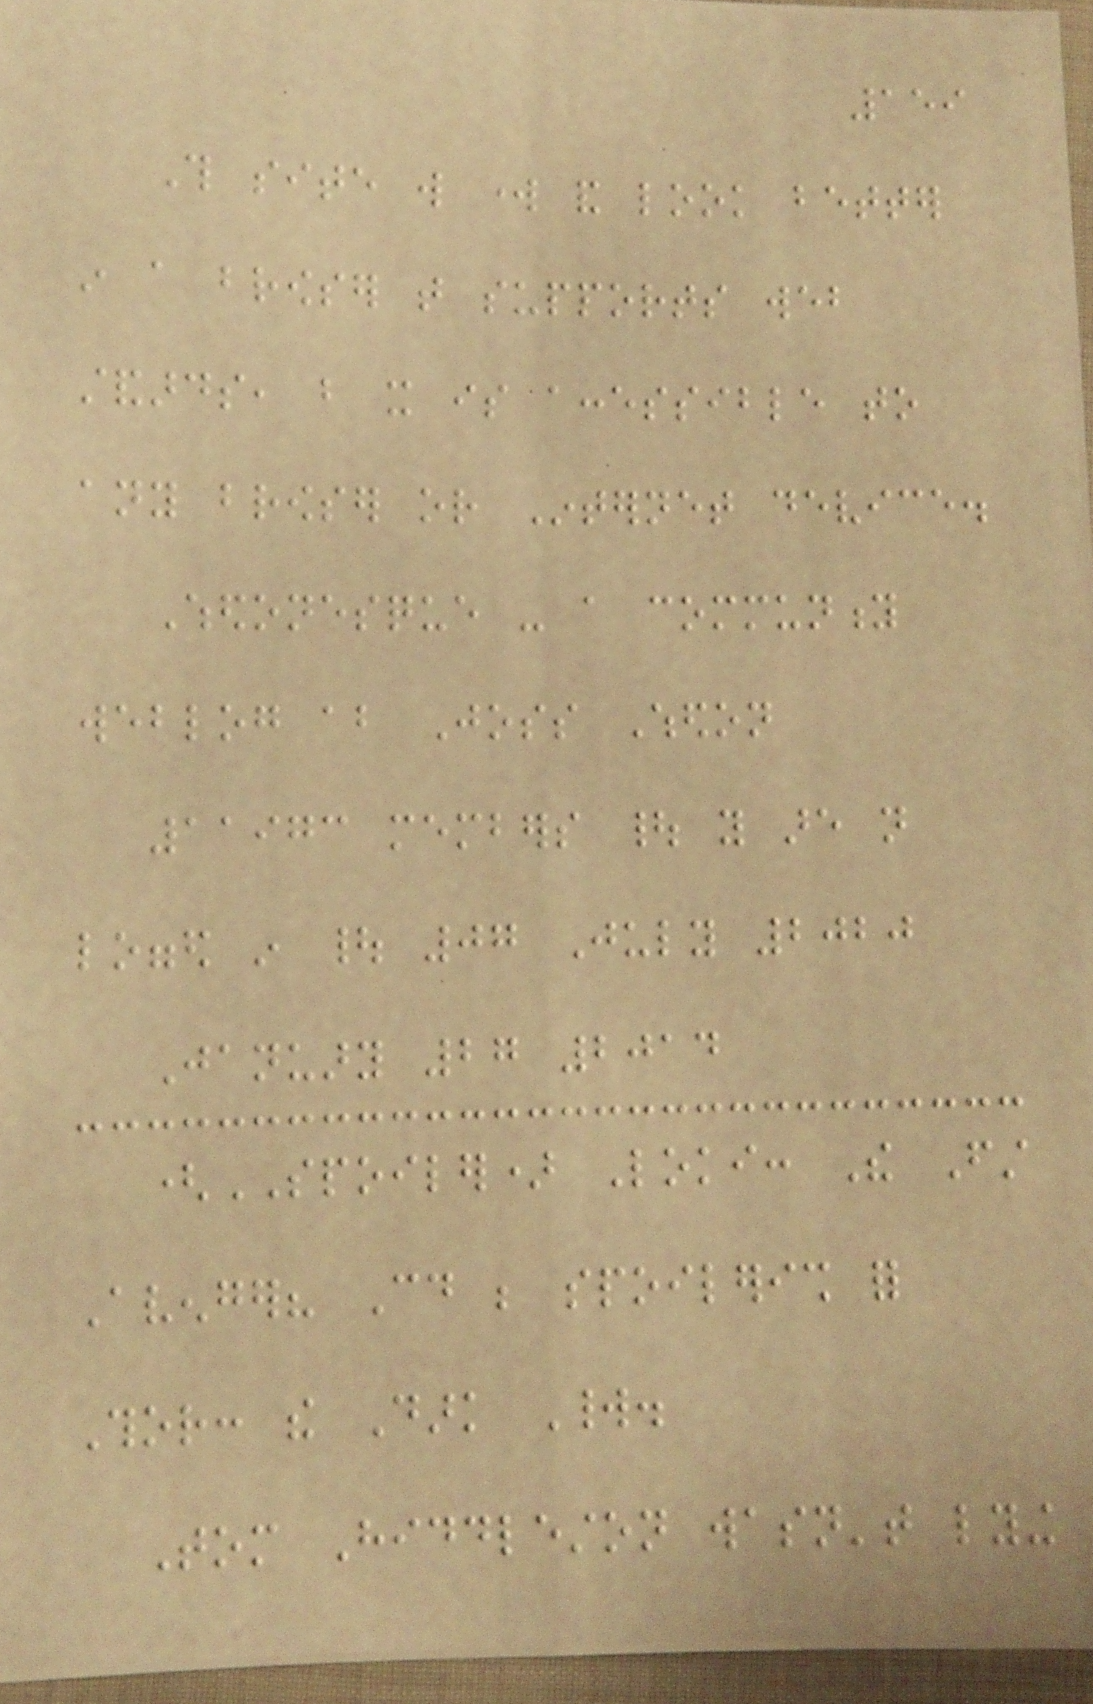159
This site will work and look better
in a browser that supports web
standards, but it is accessible to
any browser or Internet device.
Whedonesque - a community
weblog about Joss Whedon
11973 members | you are not
logged in | 07 July 2020
January 27 2014
(SPOILER) Loki: The First
Avenger? Could be spoilerish for
Thor: the Dark World.
Tom Hiddleston wasn't lying
